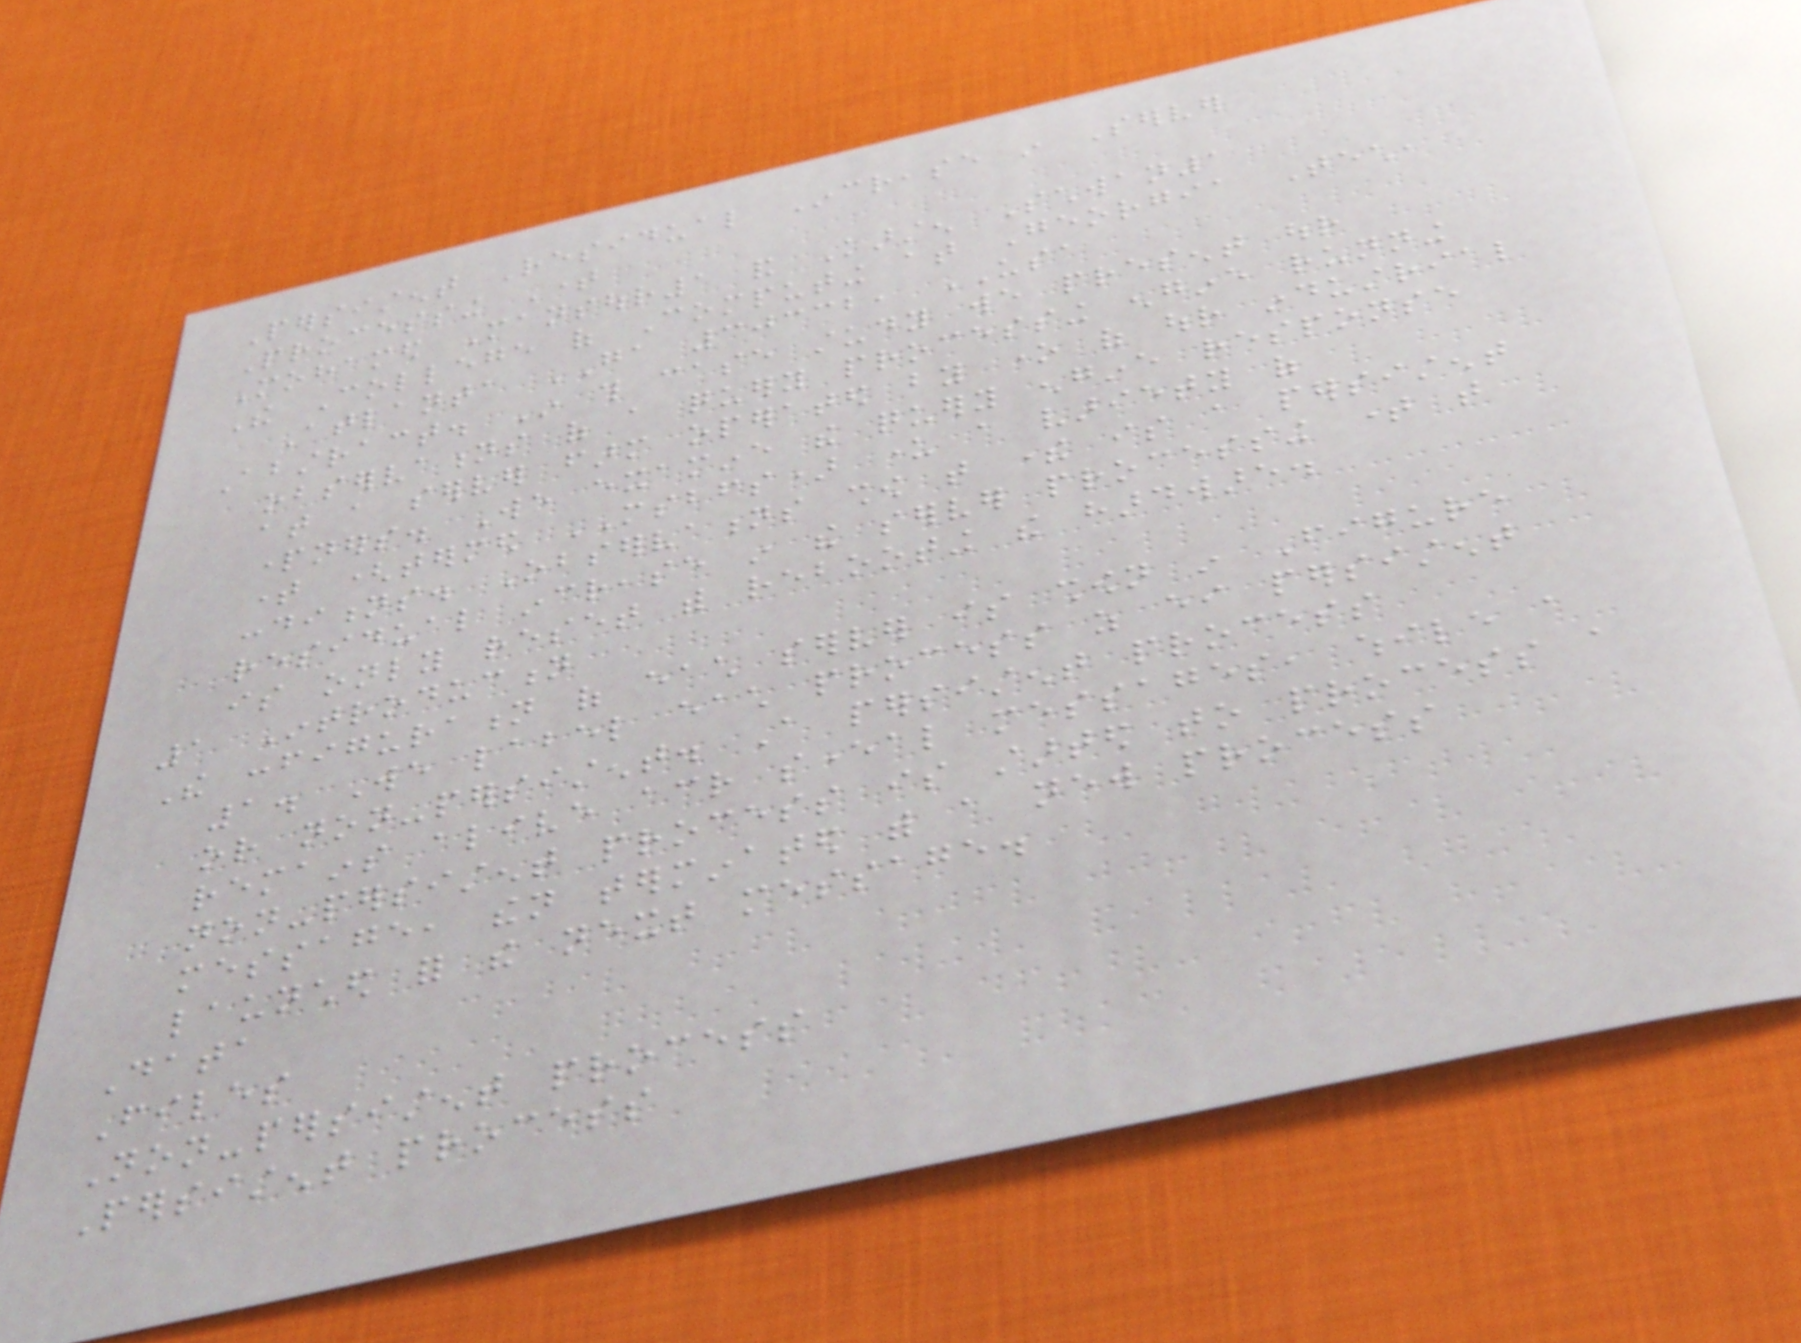Persistent Residual Increase in Server
Processing Time
Mohamed Mansour1 and Karsten Schwan1
The College of Computing at Georgia Tech,
Atlanta GA 30332, USA
Abstract. In this case study we present our
observations of a query processing engine running
at a server farm operated by one of our industrial
partners. We examine the query engine response
time (termed MSBFS) under a variety of
conditions. Observations show that there is a persistent
residual increase in the server processing time that
is only reset with rebooting the hardware.
1 Introduction
The configuration of each server is shown in Figure
1. We label each process as either persistent
or non-persistent. A persistent process
remains alive across several messages, while a
non-persistent process is started to process a
message, then terminated with a new process
launched for the next message.
Data
Files
Non-persistent process
Persistent process
